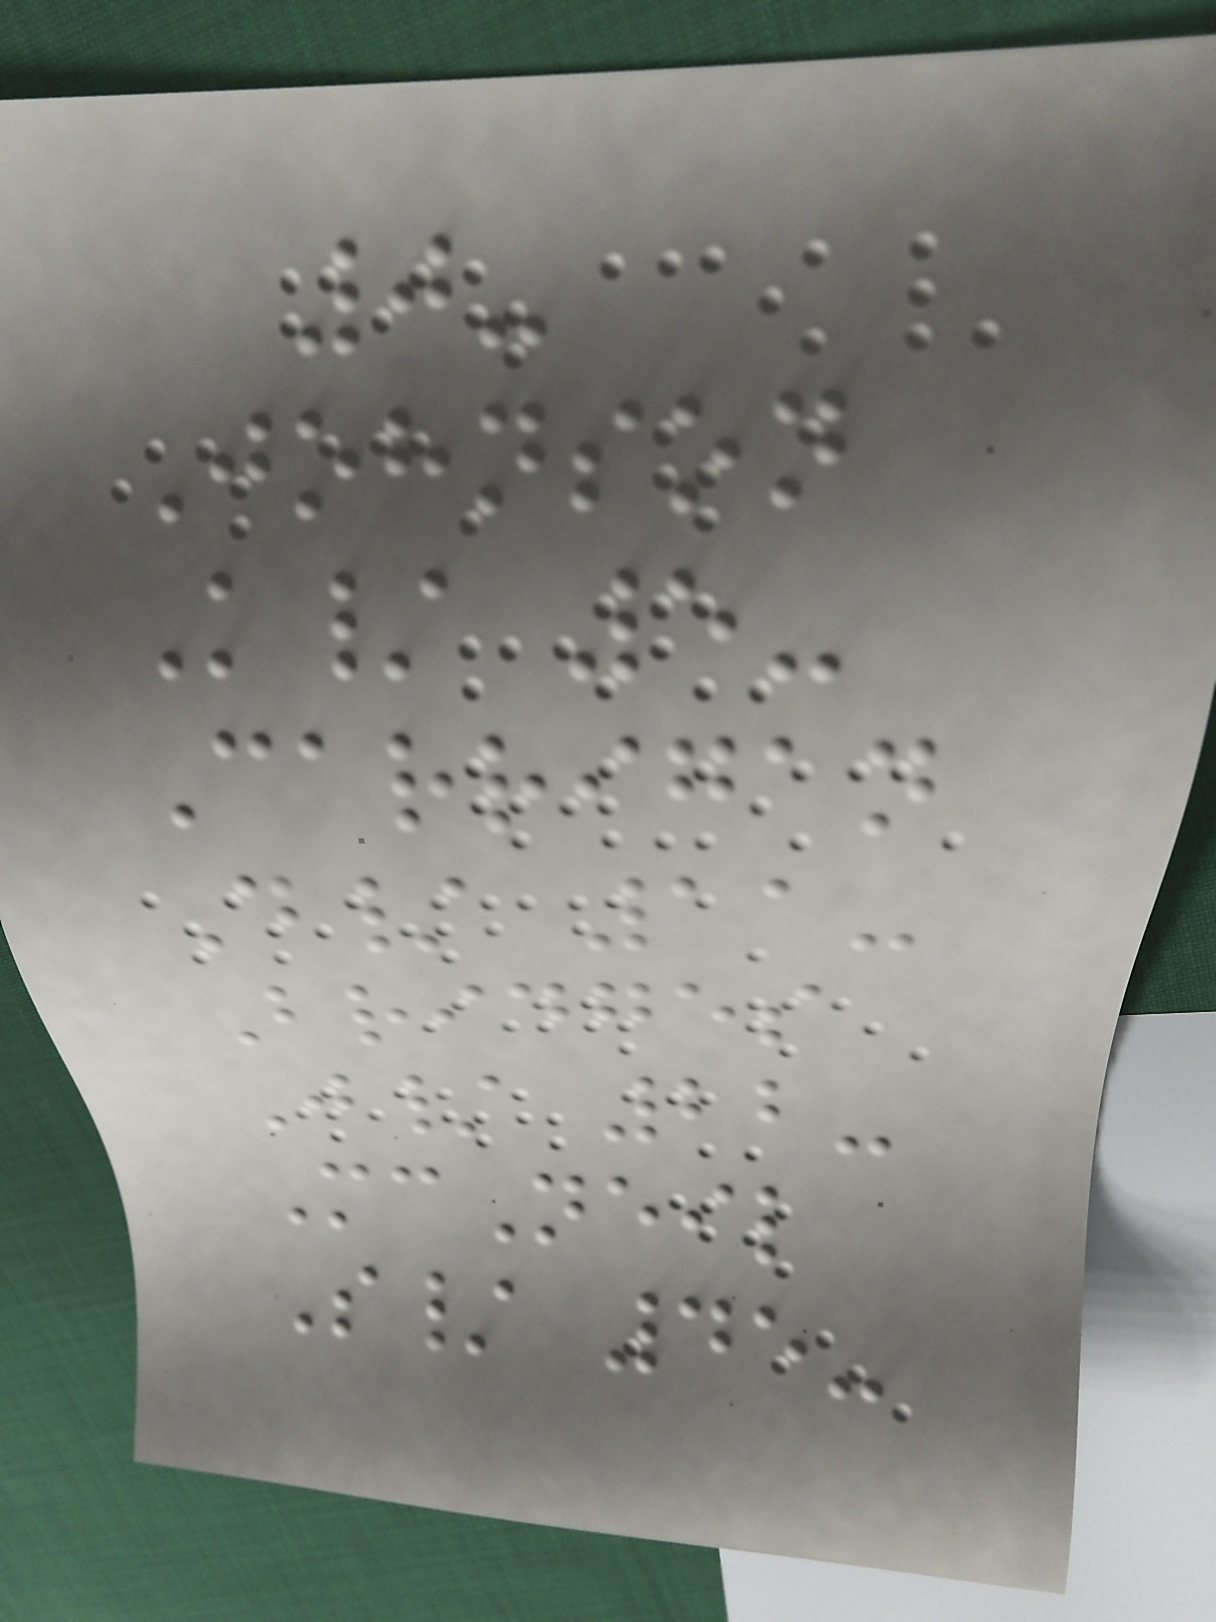0-
Johnson
K/ 5-
Carrigan
D/ 11-
Bridges
J/ 22-
McNeil
S/ 45-
